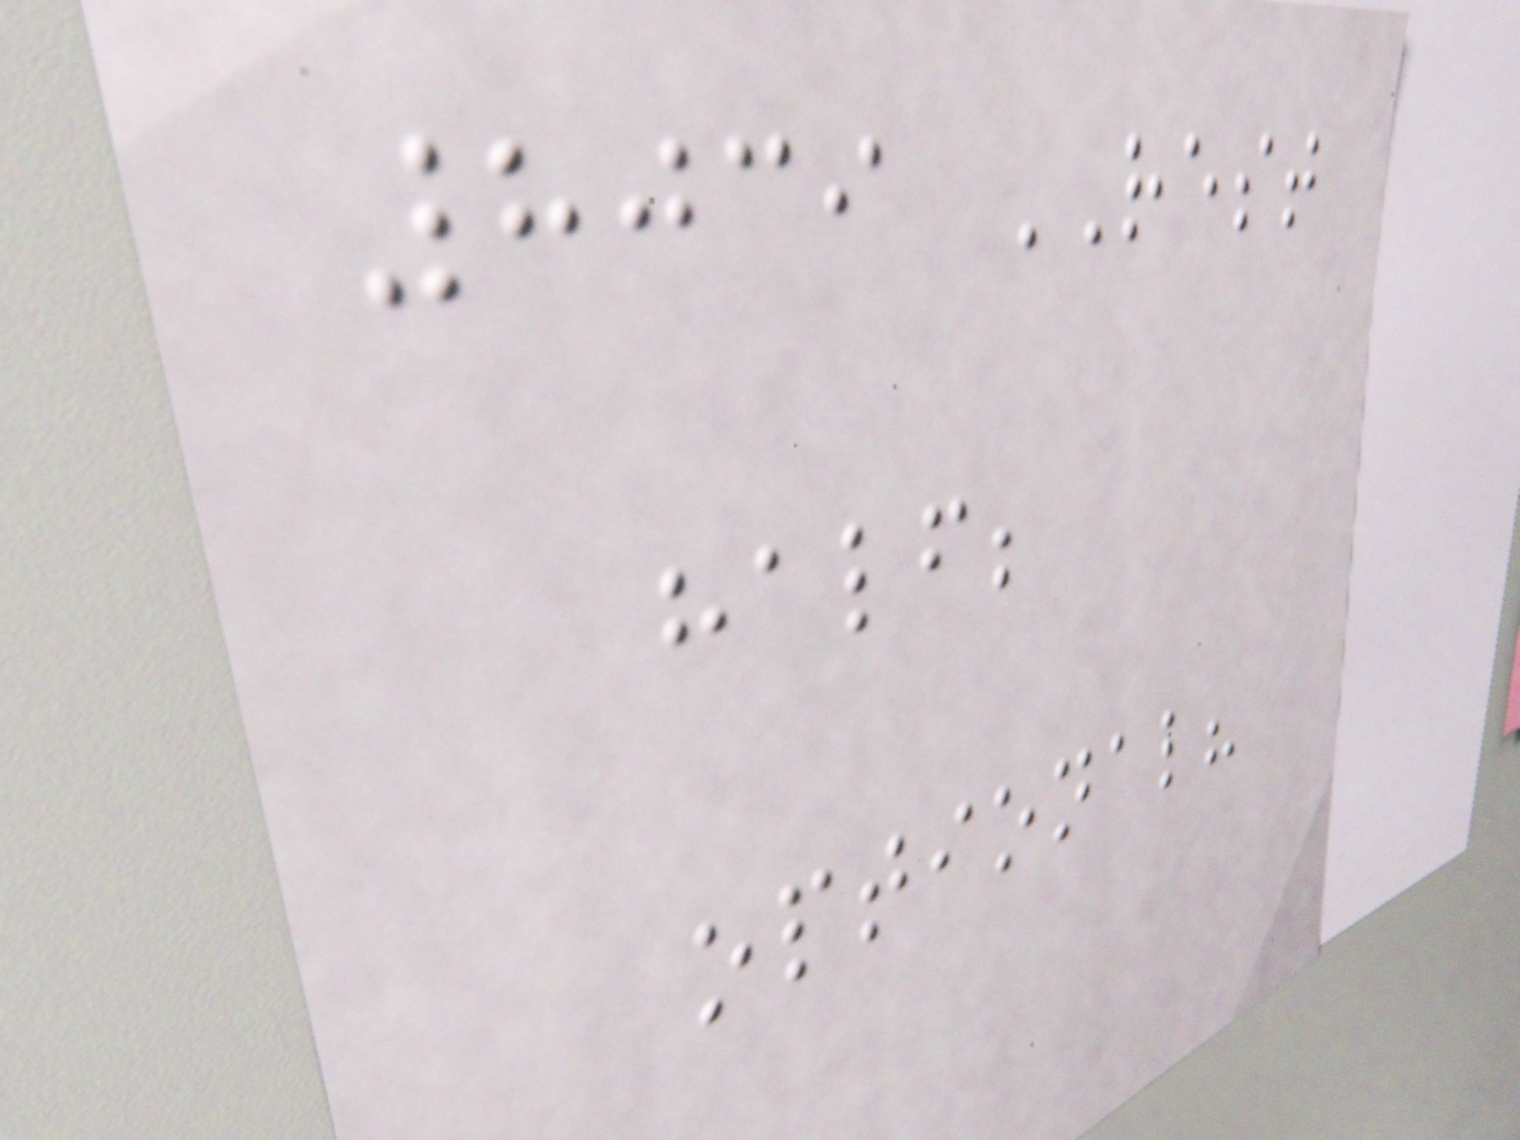8039 REST
half;
optional?
